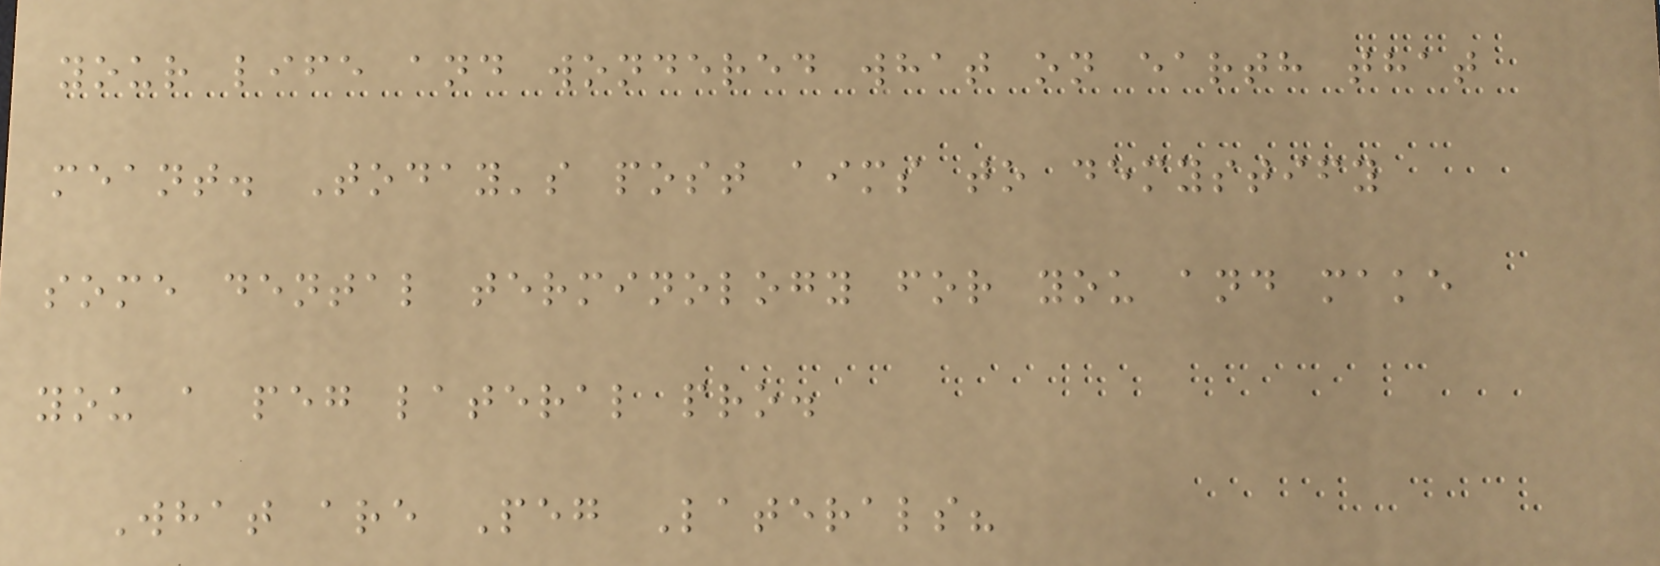your life and wondered what on earth that
meant. Today's post aims to demystify
some dental terminology for you and make
you a peg lateral pro.
What are Peg Laterals?
